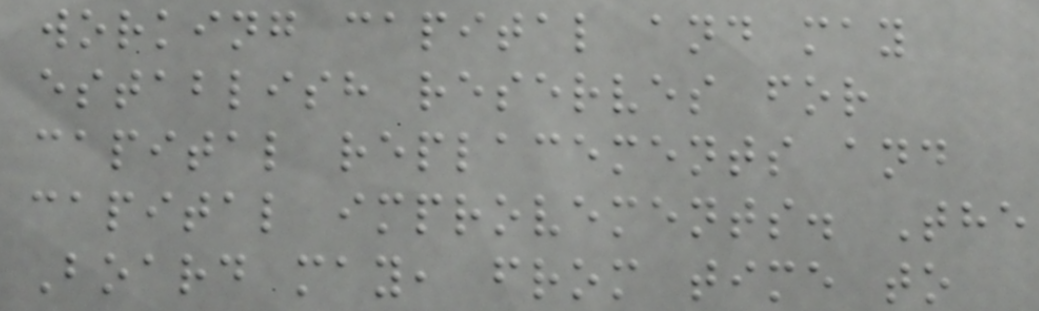working capital and may
establish reserves for
capital replacements and
capital improvements. The
Board may, from time to
